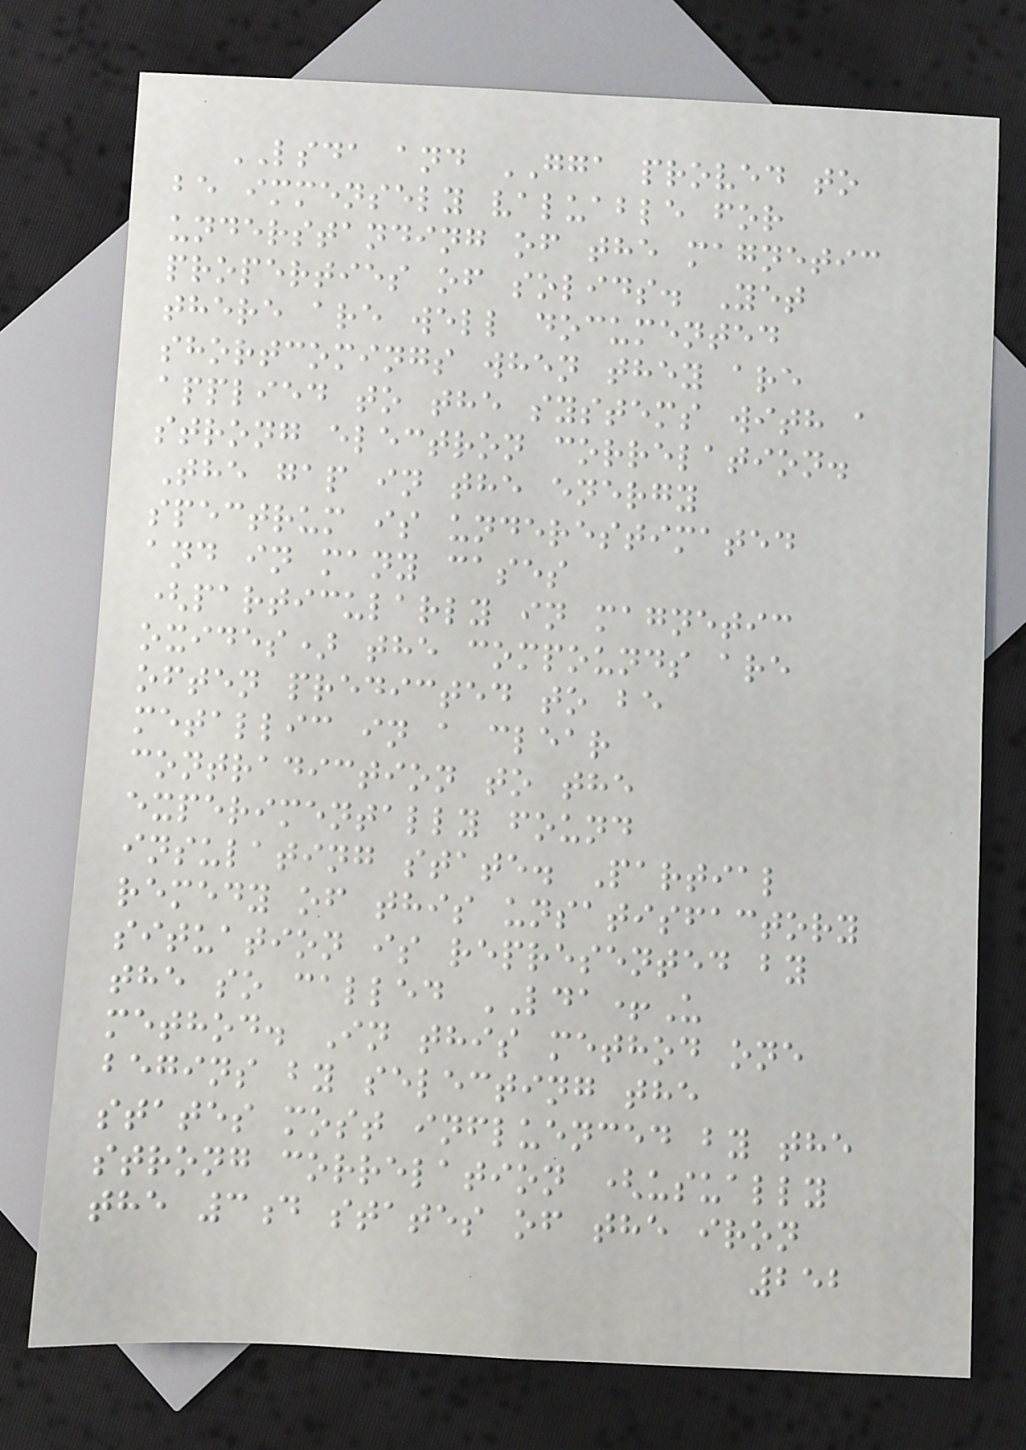LSDA and GGA proved to
be immensely valuable for
understanding of the magnetic
properties of solids. Yet
there are well documented
shortcomings when they are
applied to the systems with a
strong electron correlation.
The gap in the energy
spectrum is underestimated
and in many cases
(particularly in magnetic
oxides) the compounds are
often predicted to be
metallic in a clear
contradiction to the
experimentally found
insulating state. Partial
remedy of this unsatisfactory
situation is represented by
the so called LDA+U
method. In this method one
begins by selecting the
states most influenced by the
strong correlation (usually
the 3d states of the iron
252
